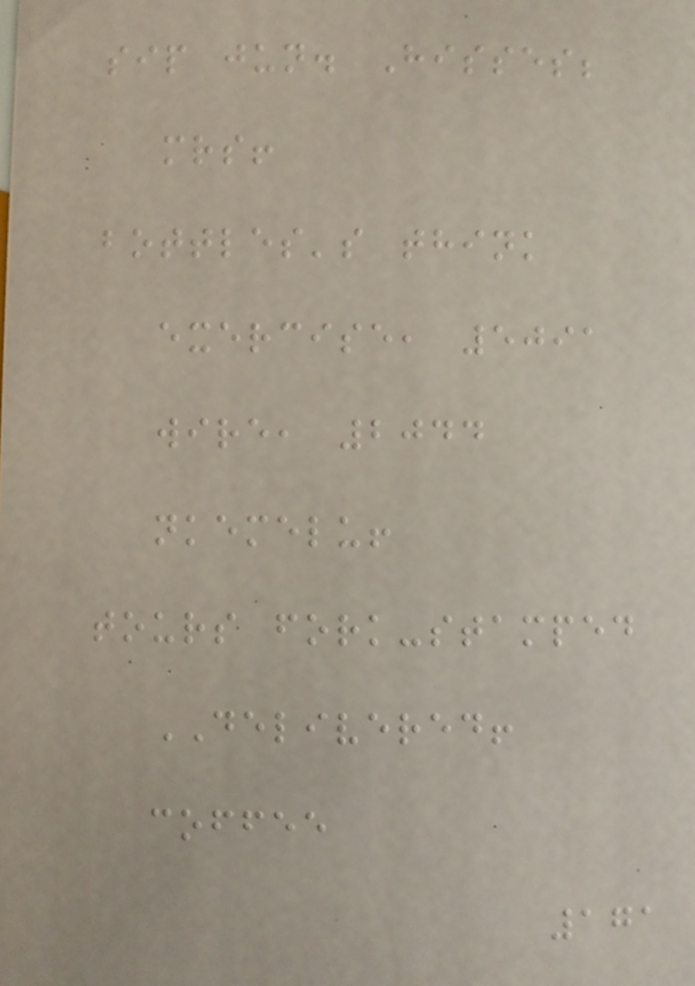sip jun. Hisses;
mrs!
bottles's think
exercise, 5091
wire, 2044
nkemelu!
tours fork-stamped
DELIVERED!
coffee
171
